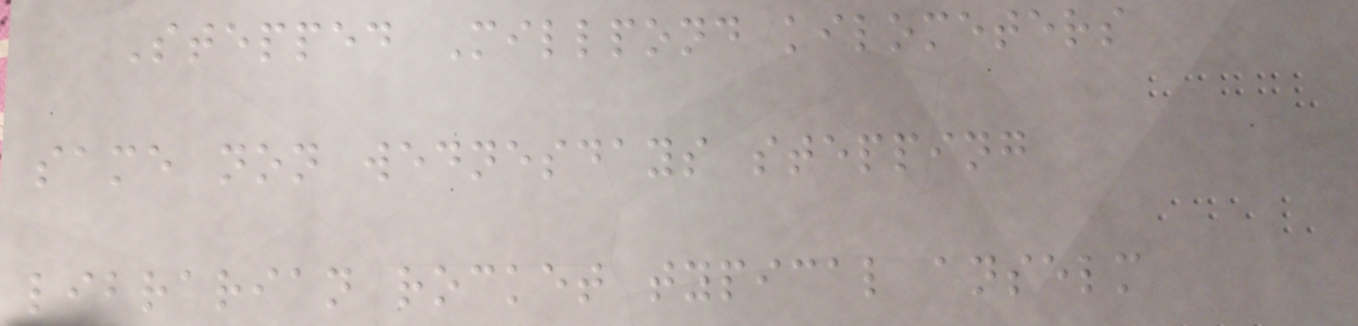Stepped Millpond kilometers
same non wednesdays stepping
librarian rocket typical anselm
